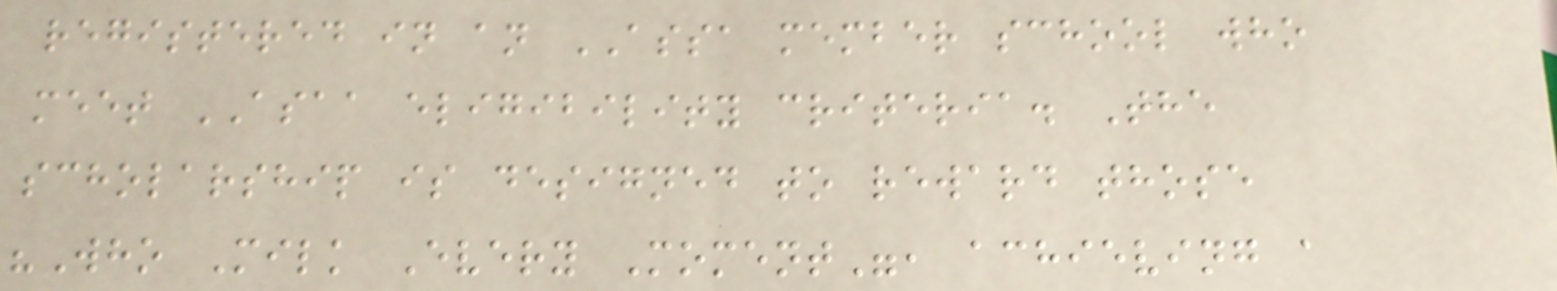registered in an ASSA member school who
meet ASAA eligibility criteria. The
scholarship is designed to reward those
"Who Milk Every Moment", achieving a
